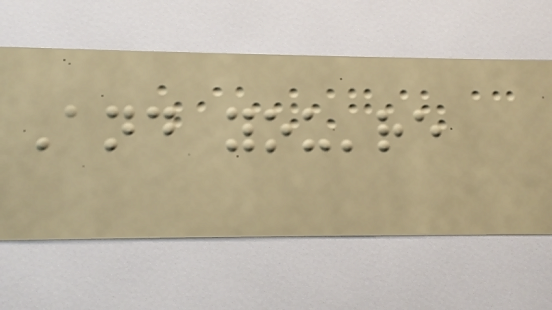And you're
